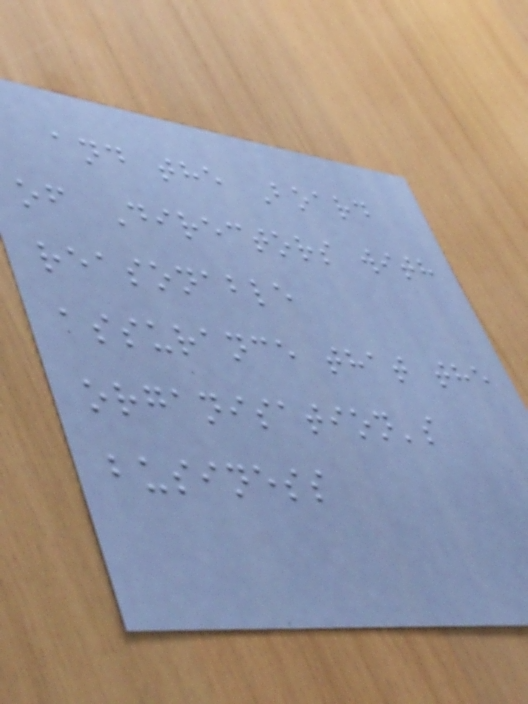and the Board
of Directors with
reasonable
assurance that the
organisation's
business
